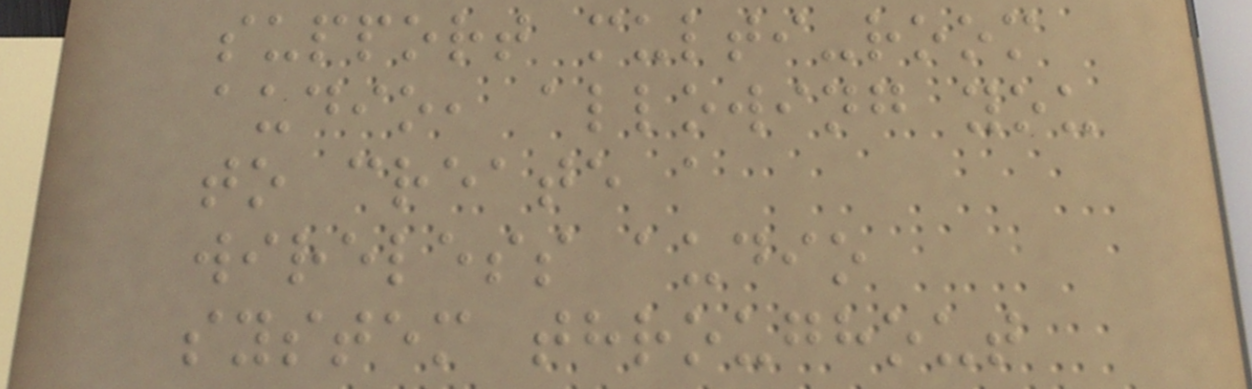support multi-room
audio, allowing you
to create a
wireless audio
system throughout
